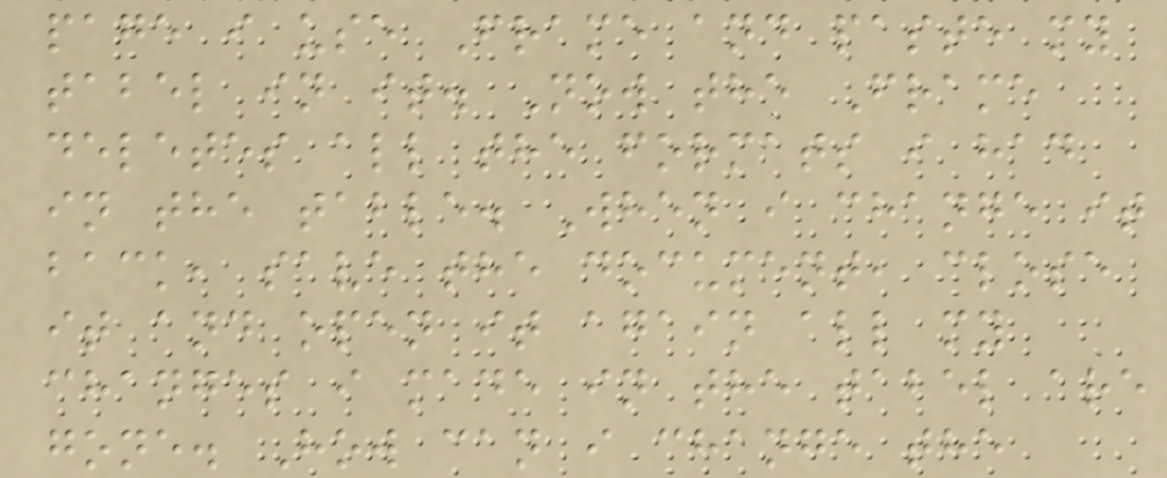page i use Frame and paste my
tabel in it. Now the Frame
deletes all the formats i had
in the table. When i change it
back, save the document, close
it and open it again all my
changes i made in the tabel are
gone. How can i change the
